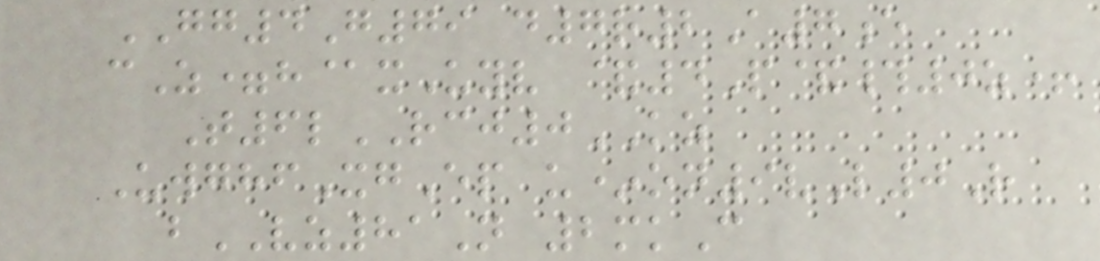GG4G79 d7r2A7e
cZ=h@xUyv &4P&#0z+
T6lRCJ0KZ
UwghfXgEp u*on9vL0R
bVZ81N 2mkC
